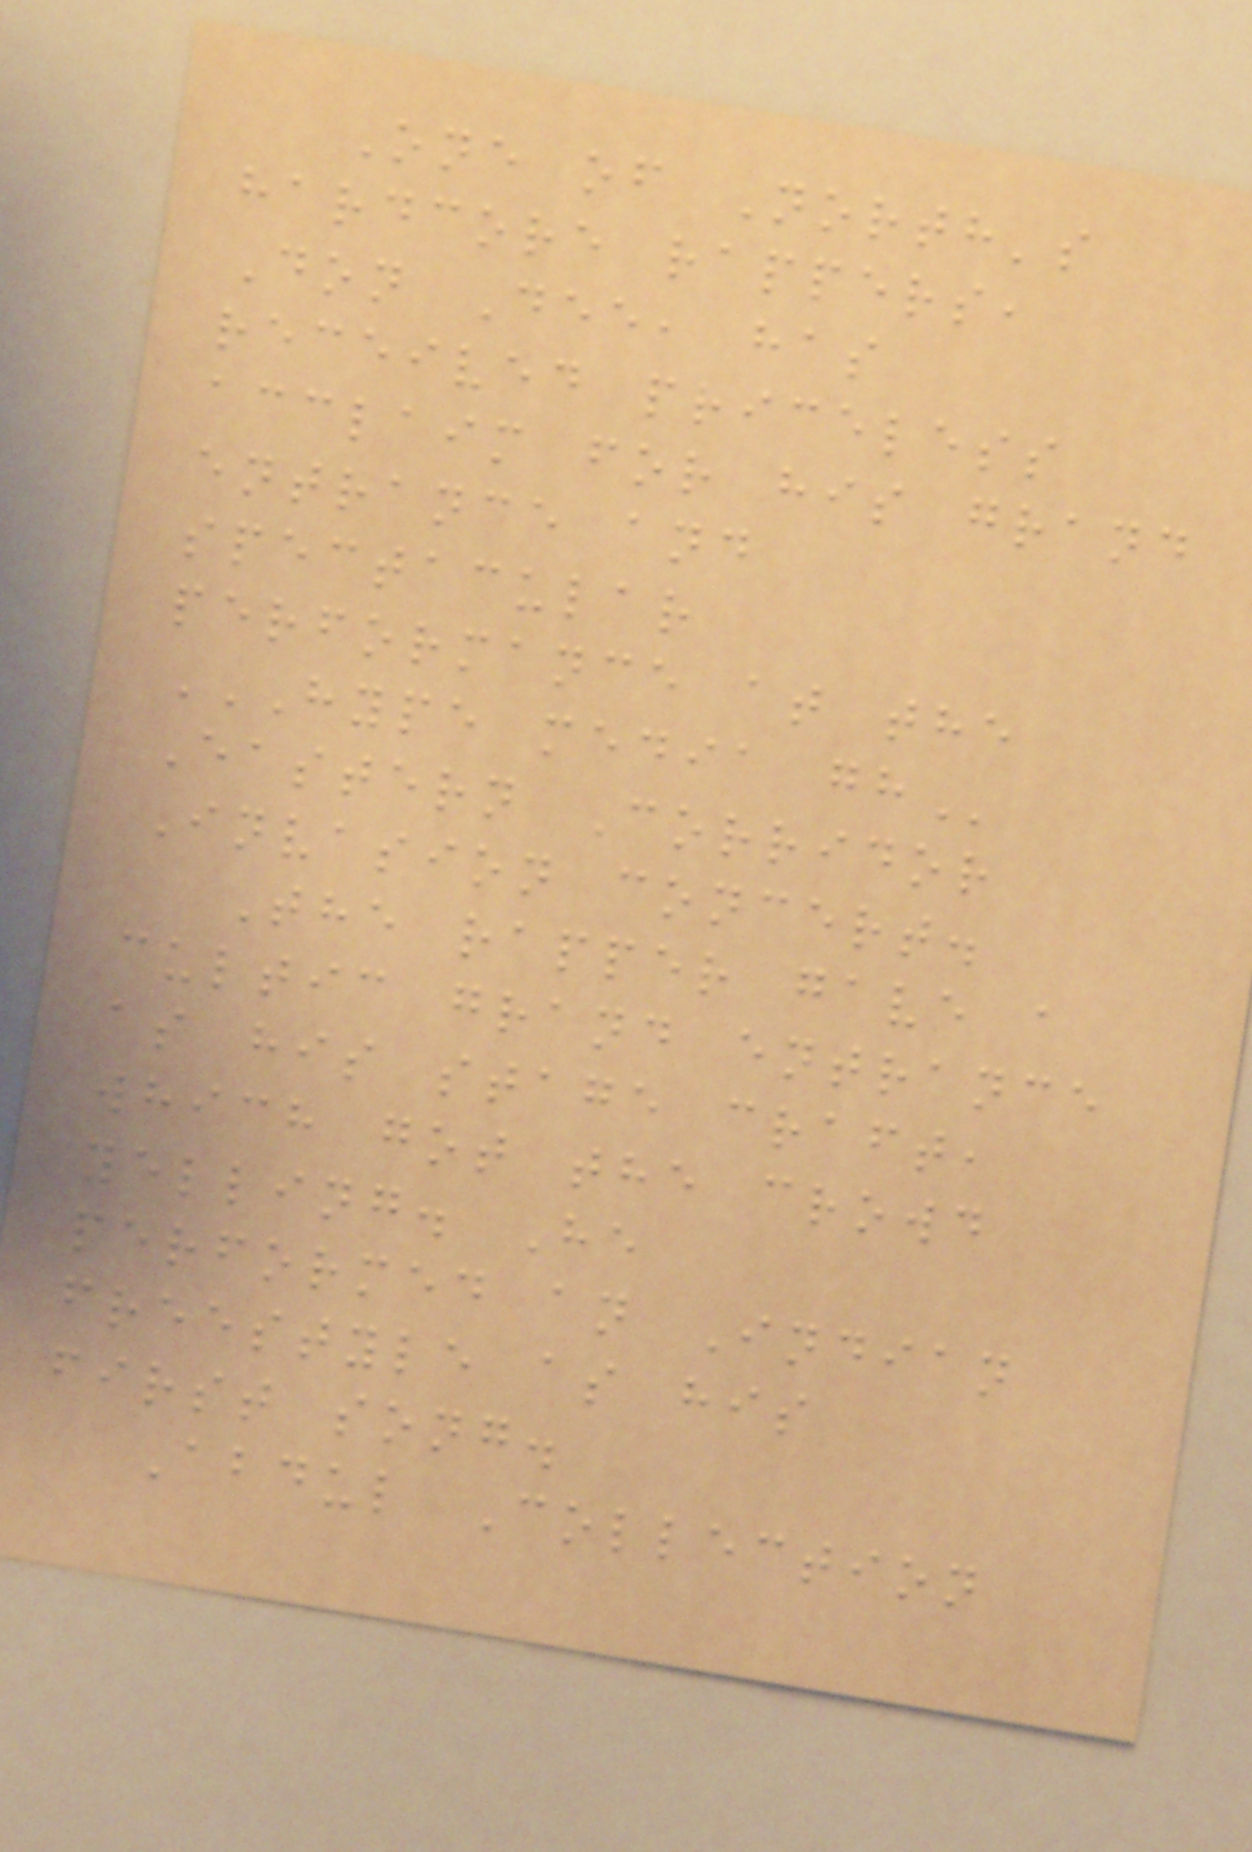One of North's
hardcore rappers,
Don Dee, has
received priceless
acclaim for his grand
entrance and
spectacular
performance at the
HYPE MEDIA GH
Eastern Corridor
Invasion concert.
The rapper gave a
cultic grand entrance
as his stage craft,
which got the crowd
yelling. He
performed an Indian
freestyle as his
first song.
Abdul Collection
